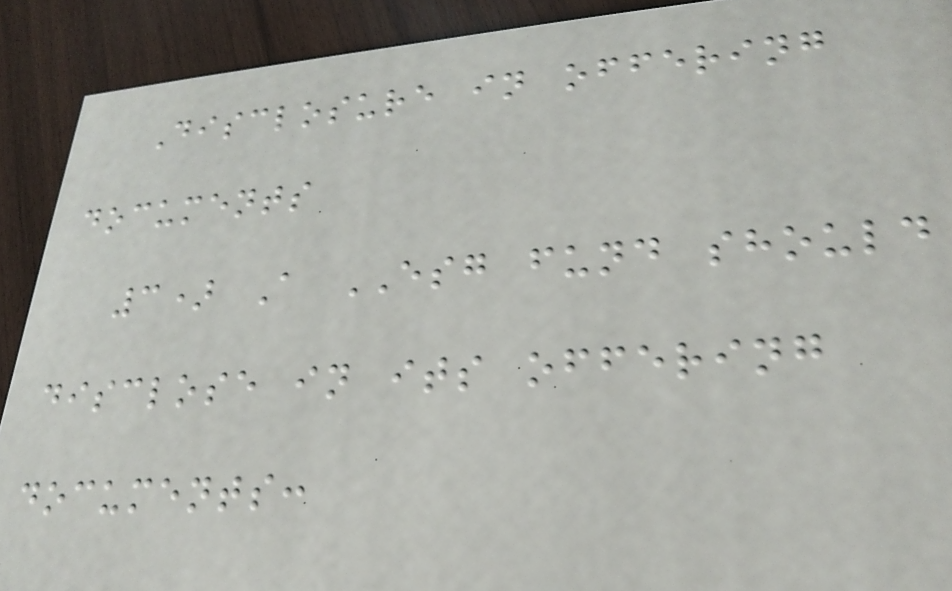Disclosure in offering
documents
3) A ESG fund should
disclose in its offering
documents:
